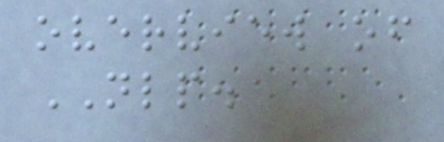overview of
NLP.
